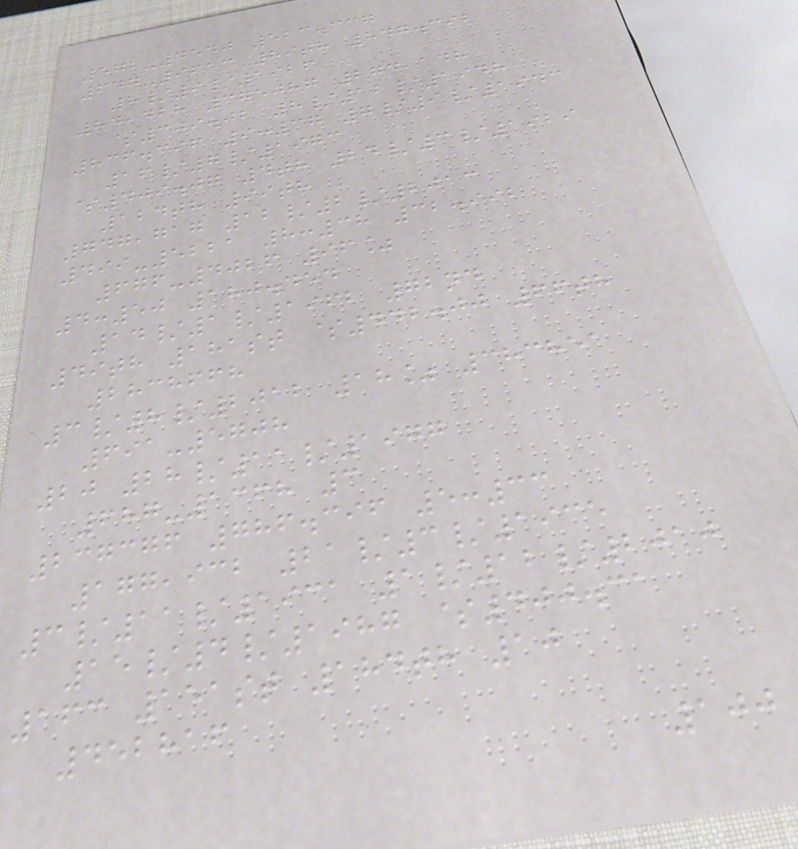572-4540 523.337
647-9613 89th 847.392
8/9/1926
84,428 375087 274,148
$309.02 8/12/1948
836.396 9:37 7/9/1943
16/7/1973
$409.07 4th 24/3/1929
124th 99th
747,717 12/2/2013
499-5221 8:38 32.992
676-4026 96%
4:50 180.454
14/1/1962 72nd
49th 181st $442.00 66th
2838668
3/8/2012 18% 383851
691-5708
20 28/11/1977
687-1368 3
237376 786.396 5:33
177,932 21/3/1935
3/11/1931 1/12/2010
15/4/1987 $400.31
163 151st 184th 10
452816
100
